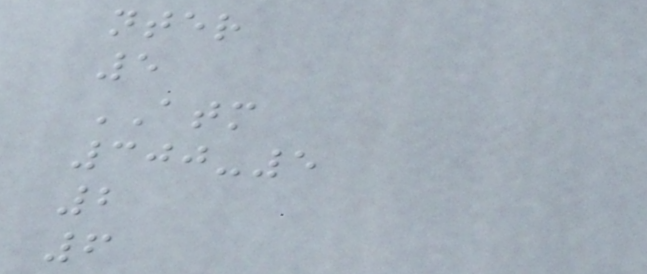nter
5
ATM
300-5
2
6
